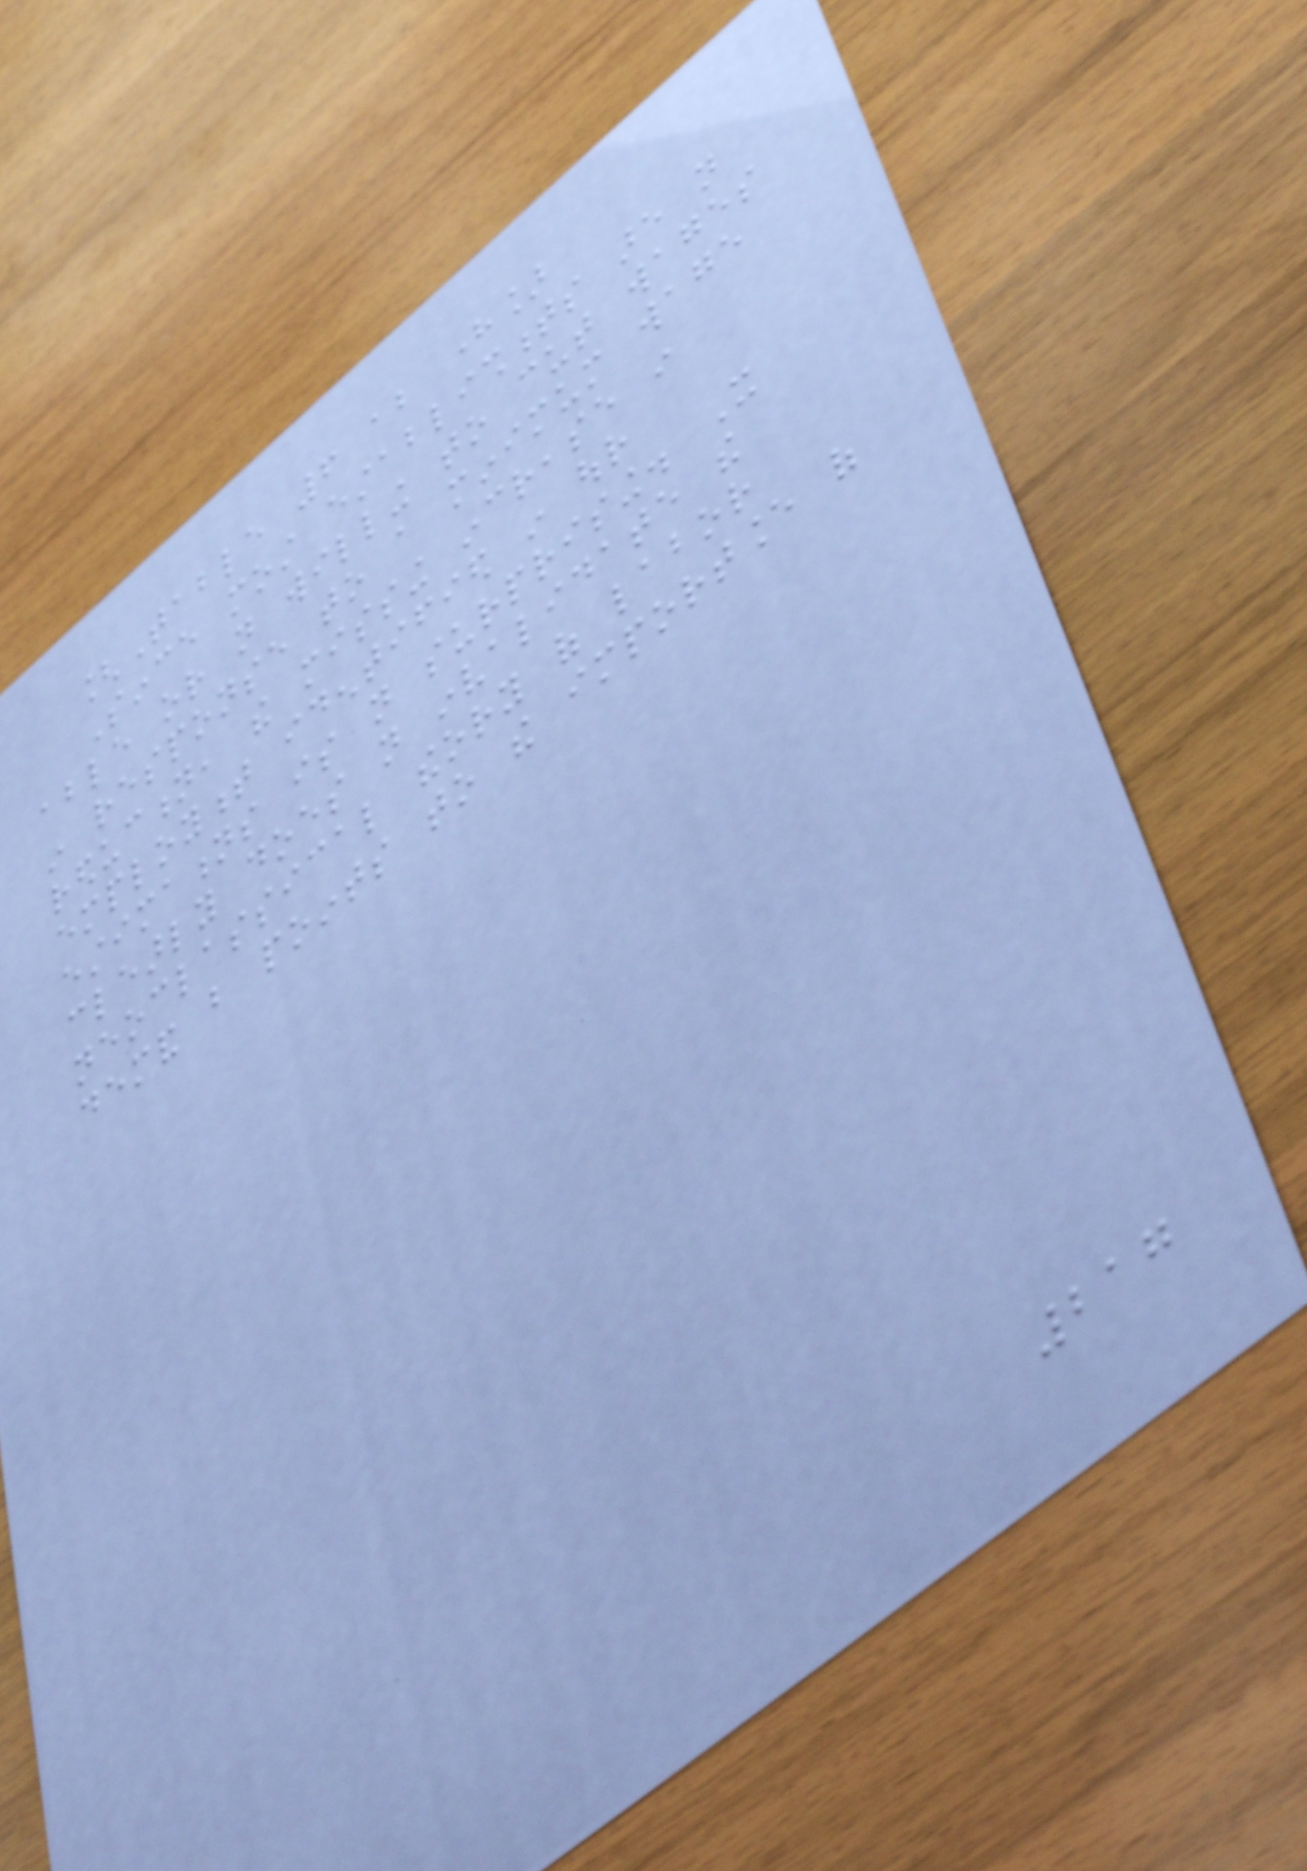[Table 6 about here]
Since most establishments are not
able or not willing to cut wages
in response to a minimum wage
reduction, the missing increase in
employment identified in our
estimations is not surprising. It
clearly does not invalidate the
neoclassical theory of labor
demand but points to the importance of
217
